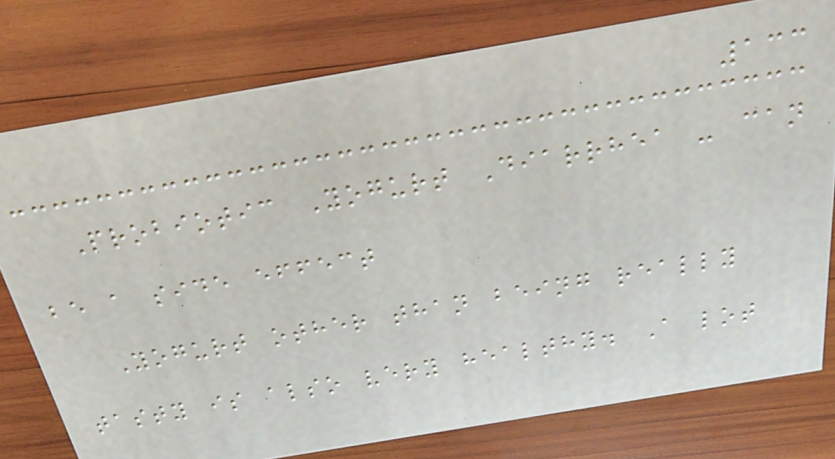133
Probiotic Yogurt Diarrhea - can
be a side effect
Yogurt other than being really
tasty is also very healthy. A lot
